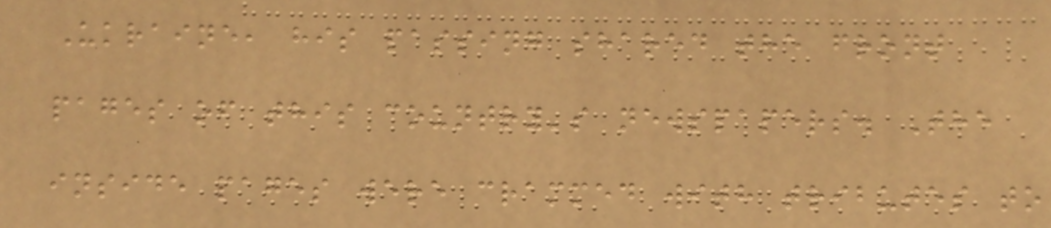Ukraine, his passing shared the front
pages of this country's newspapers. The
inside pages were crammed with tributes to
